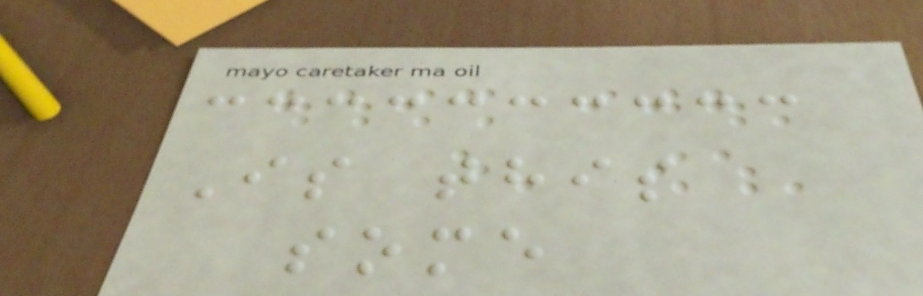Is this
some
